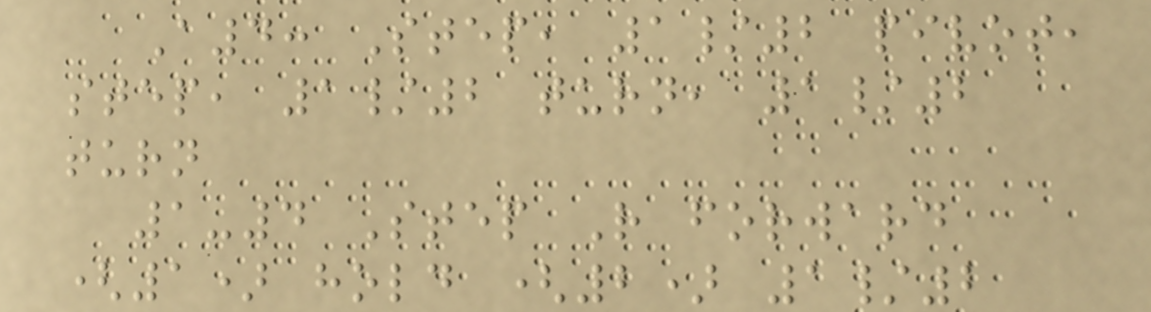A4: Step, 1/2 pivot,
step, 1/2 turn, 1/2
turn
1-4 Step R forward
(1) hold (2) 1/2
